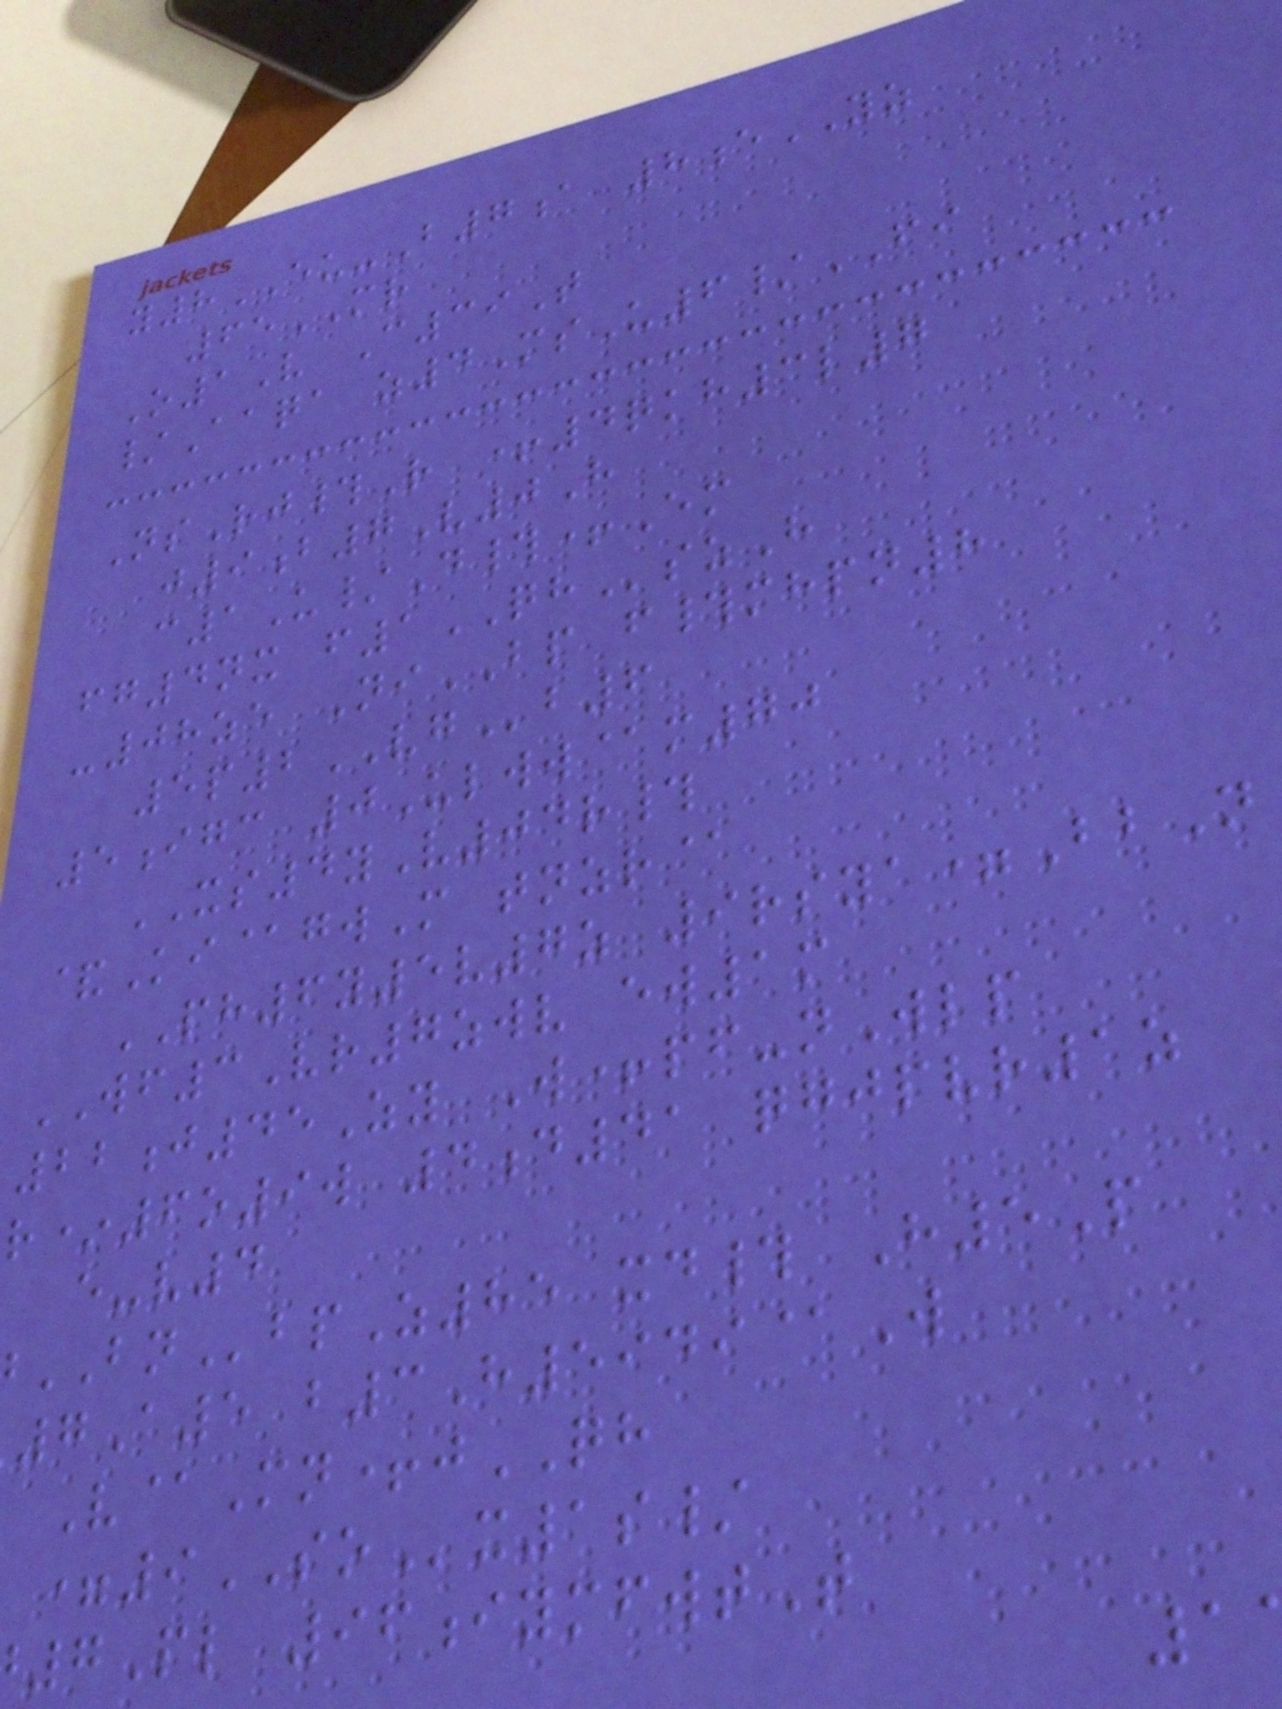y8EU-B7a 8eYZ
65MR
O1V C39T
/Aaqa z4MsU6/FI
NsRj#R +4qkh3l7
j9b7V0H
c1U/D#+Em
fg4nx f1QHszH
-08ze NiBP f#mhpn8
5p2VGb6
5igc 0Ulww@m70
XS4yV04r#
&Ki@gwM tnzr@
PH6y5v7z 9rsya=BbN
WF3Vr7zwv ew1m
22j45Zy W+pf-nWlp
r*6o9w 4d41 qgjpvr1z
e-v4
BNbpZ85 xd# H5P
7A5 b3H5949@W
V@Mn+jQH
=9SOx1s/
7Pl 96iymfwtT
